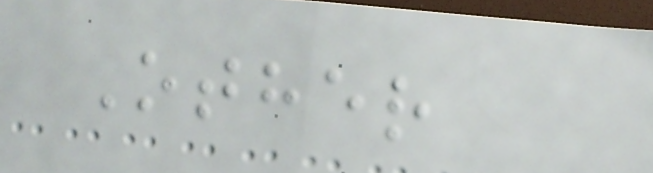Other
